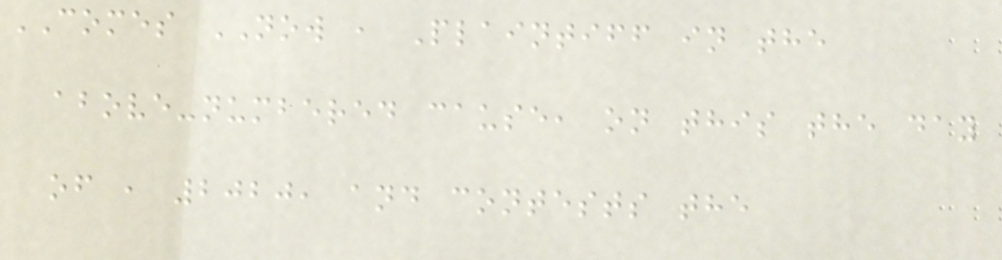COMES NOW , Plaintiff in the
above-numbered cause, on this the day
of , 2020, and contests the
